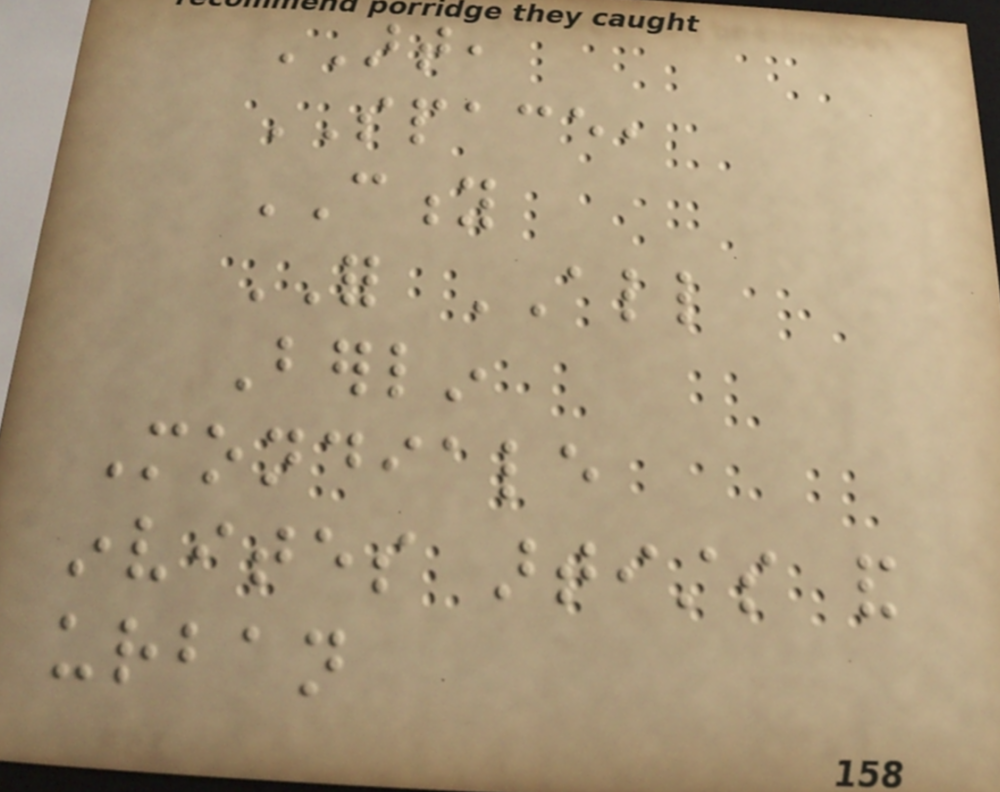ART,
SPACE,
CITY
FOR ALL
Berlin
Mondiale
invites artists and
urban
